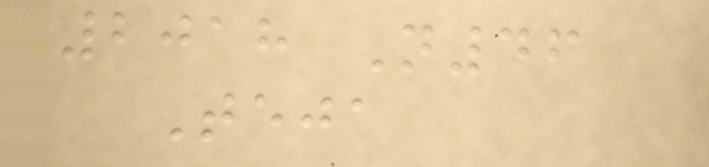2018 N46
Teja
